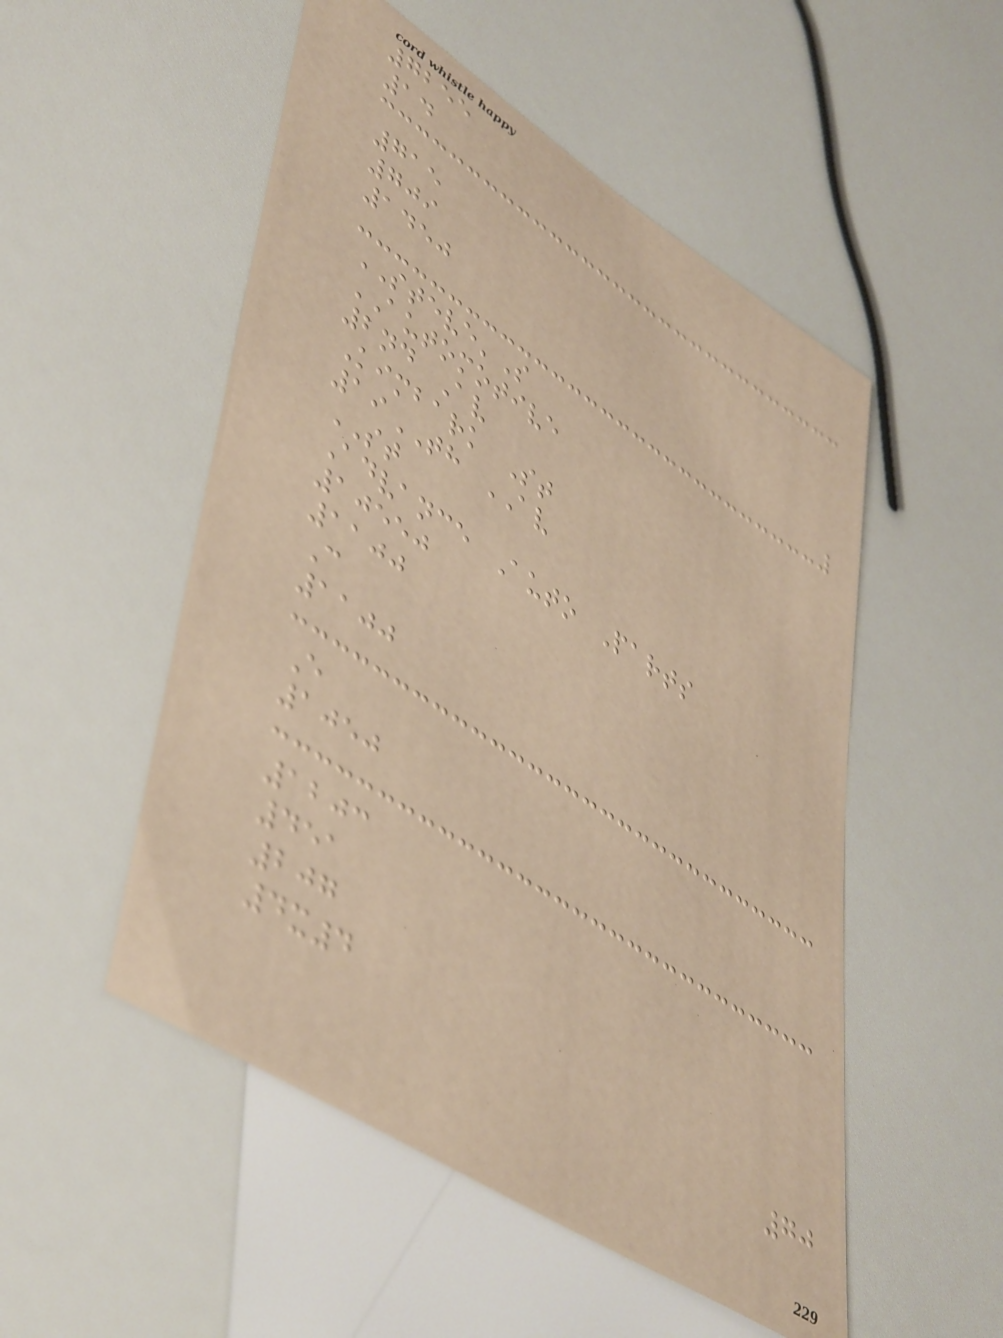7255
14
715
709
1450
STEVE'S
AUTOMOTIVE
2nd Av
Kimbark St
19TH AV
ST
Advance Auto Parts
10550
1100
C
1100
E
1050
1203
451
207
4x4
70
